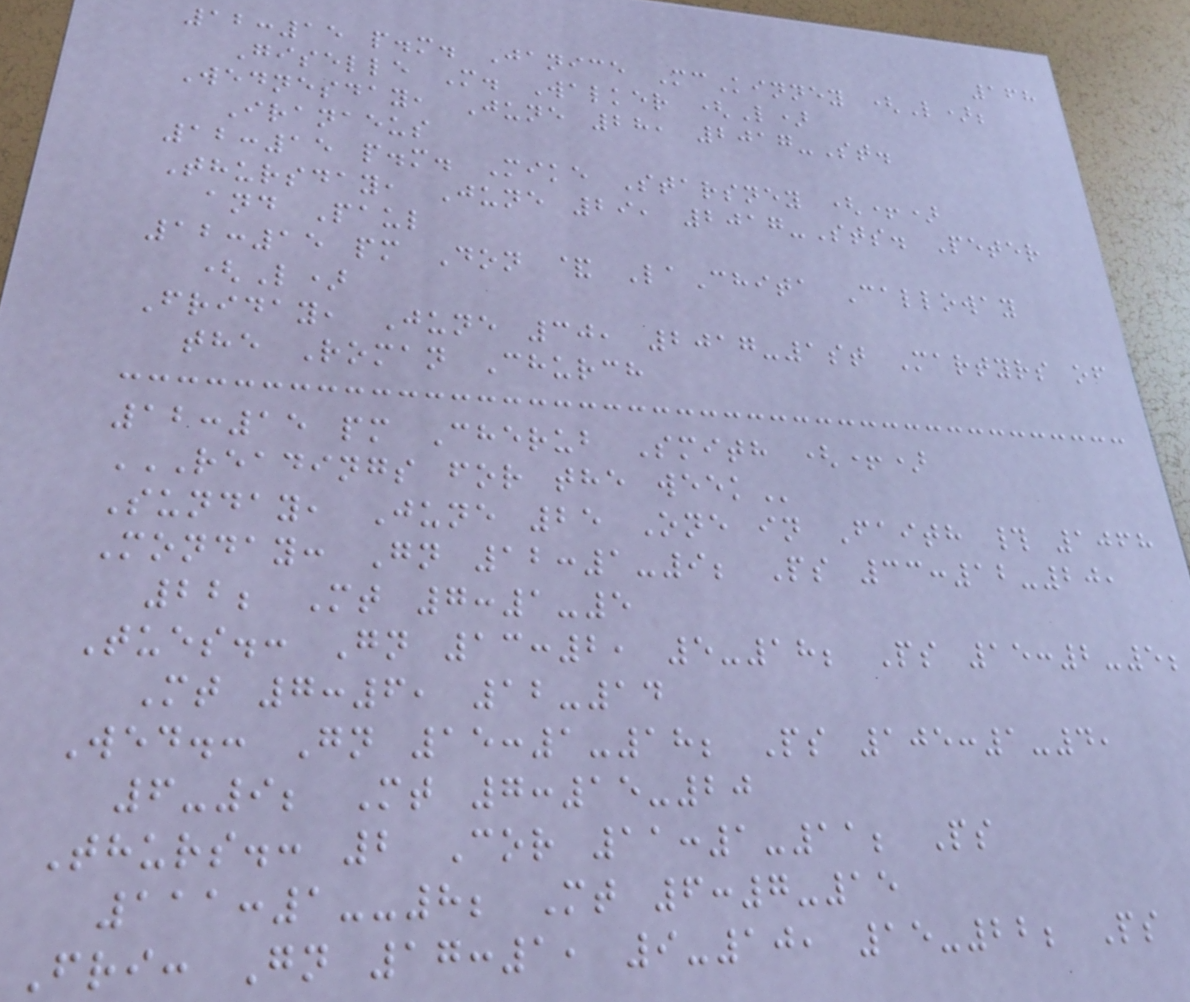168
12:15 p.m. Janice McKinney (L);
Giselle M. Walker (L)
Wednesday, June 28, 2017-St.
Iranaeus
12:15 p.m. Mike Starsney (+)
Thursday, June 29, 2017-Sts. Peter
and Paul
12:15 pm Don & LaChita Calloway
(L)
Friday, June 30, 2017-1st Martyrs of
the Roman Church
12:15 pm Cherub Smith (+)
READINGS FOR THE WEEK
Sunday, June 25 One in Faith # 1068
Monday: Gn 12:1-9; Ps 33:12-20,
22; Mt 7:1-5
Tues.: Gn 13:2, 5-18; Ps 15:2-5;
Mt 7:6, 12-14
Wed.: Gn 15:1-18; Ps 105:1-4,
6-9; Mt 7:15-20
Thurs.: 2 Cor 11:1-11; Ps
111:1--8; Mt 6:7-15
Fri: Gn 17:1, 9-10, 15-22; Ps
